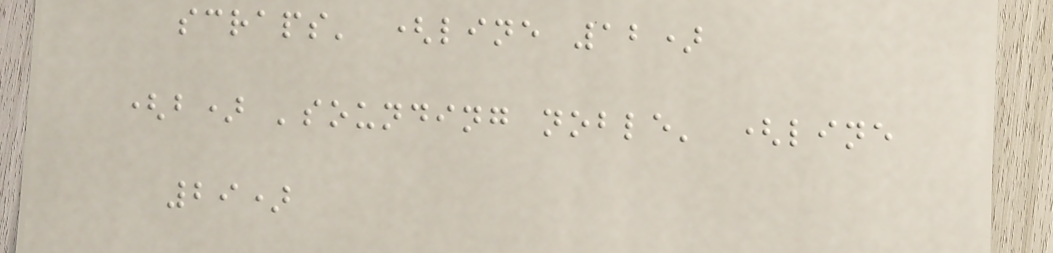scraps' (line 12)
(b) 'sounding noble' (line
29)
